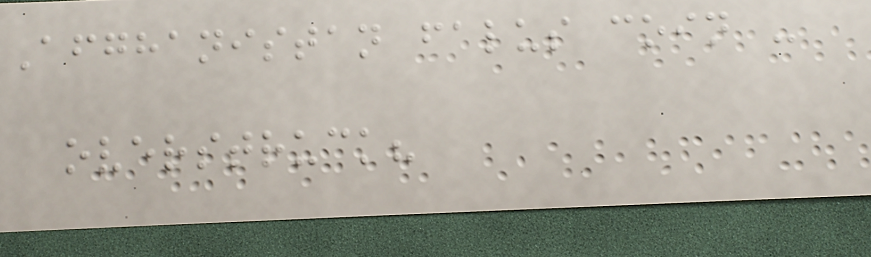Afghanistan falus coin -
overstruck?
